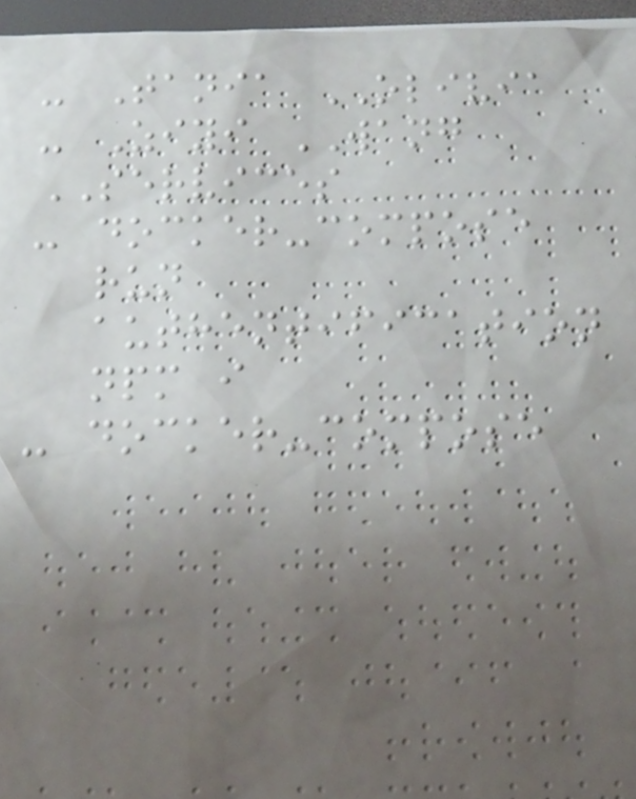- Tania OLIVIA
- Ziyi WANG
SERVICES
- docker-compose
run
authentification
npm i
- docker-compose
